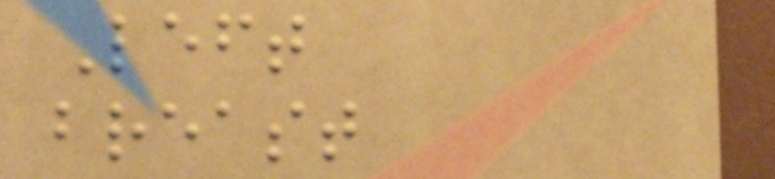Left
breast
